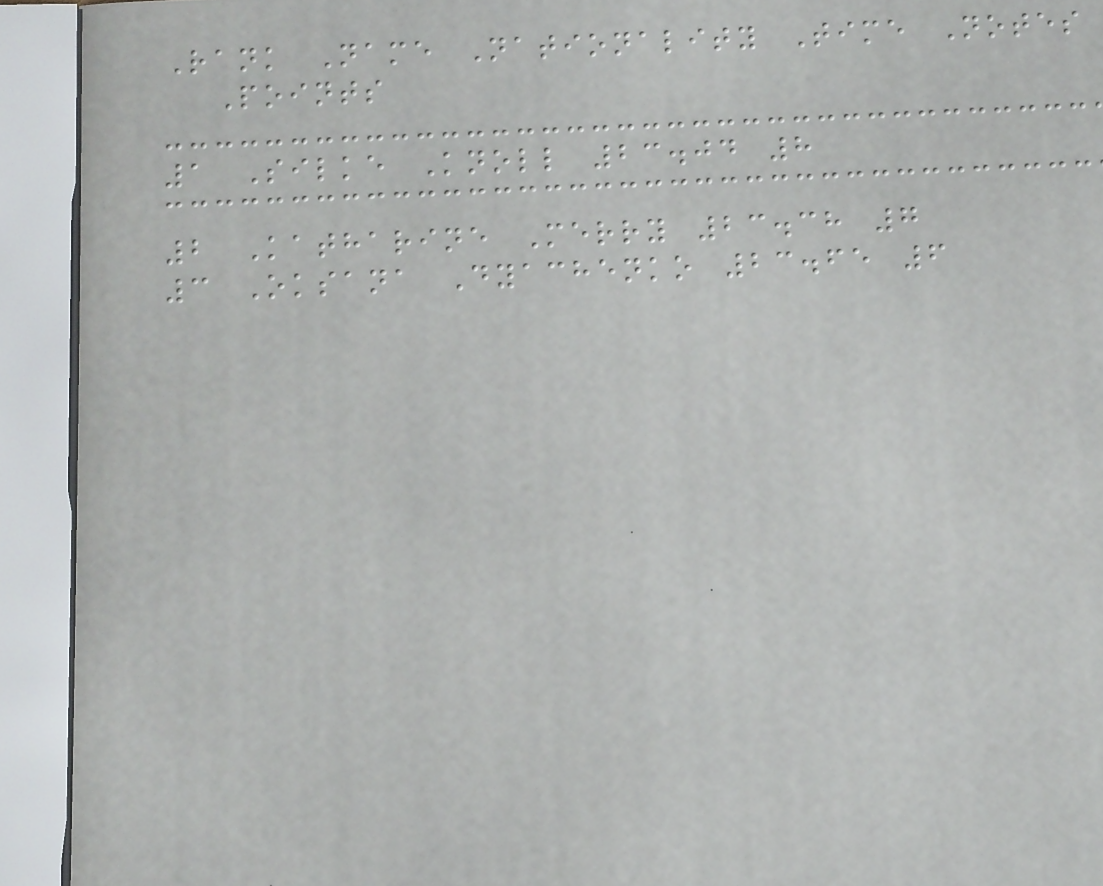Rank Name Nationality Time Notes
Points
1 Silke Knoll 23.04 8
2 Katharine Merry 23.38 7
3 Oksana Dyachenko 23.65 6
